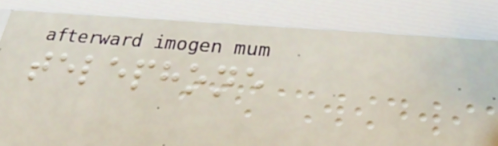telephone
